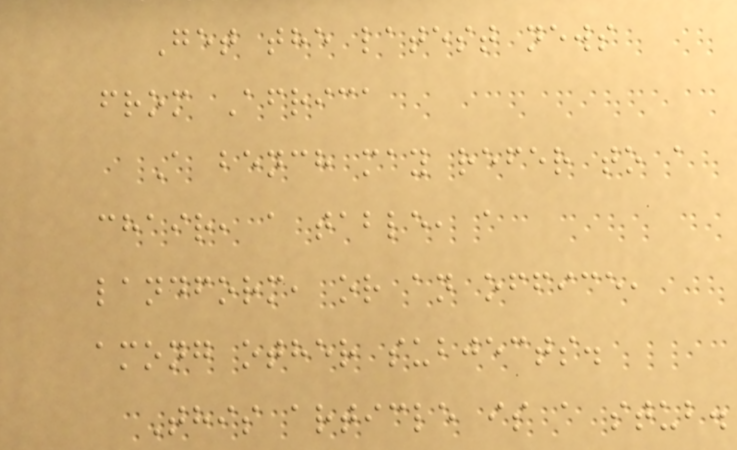Get the latest news
from Africa
A bench may refer to a
chair, a table, a
landform, or an office,
among other subjects.
This article is a stub.
